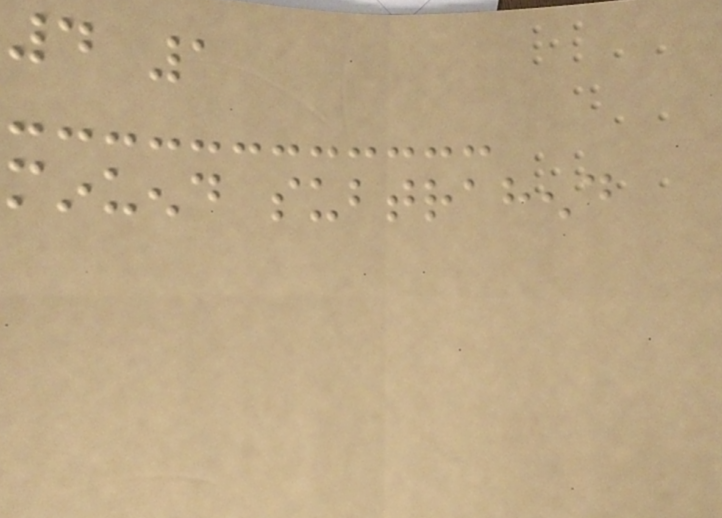4 1
minuend subtrahend
